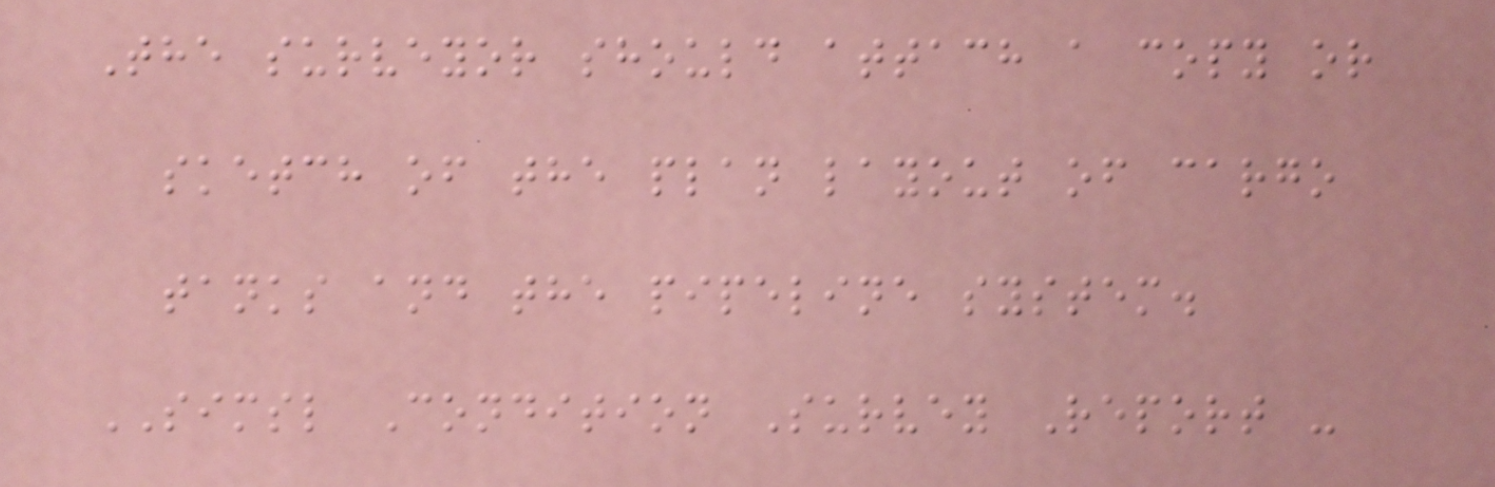The surveyor should attach a copy or
sketch of the plan layout of cargo
tanks and the pipeline system.
SIMSL Condition Survey Report -
